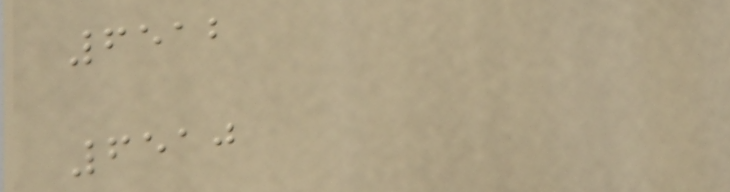6512
6510
